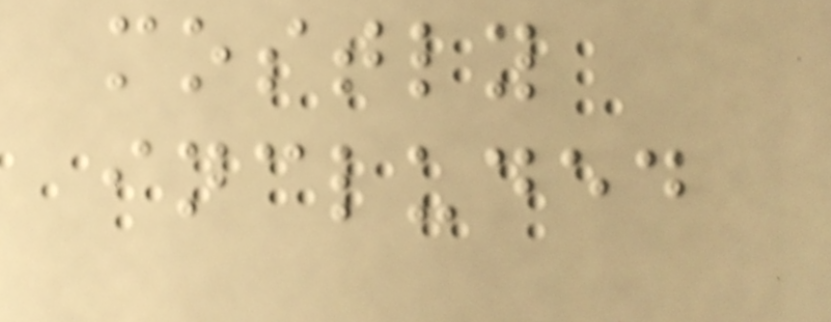mostly
included
